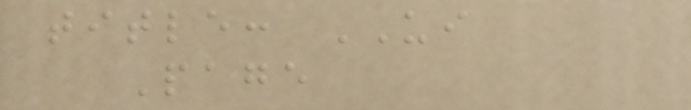title: UI
Page
